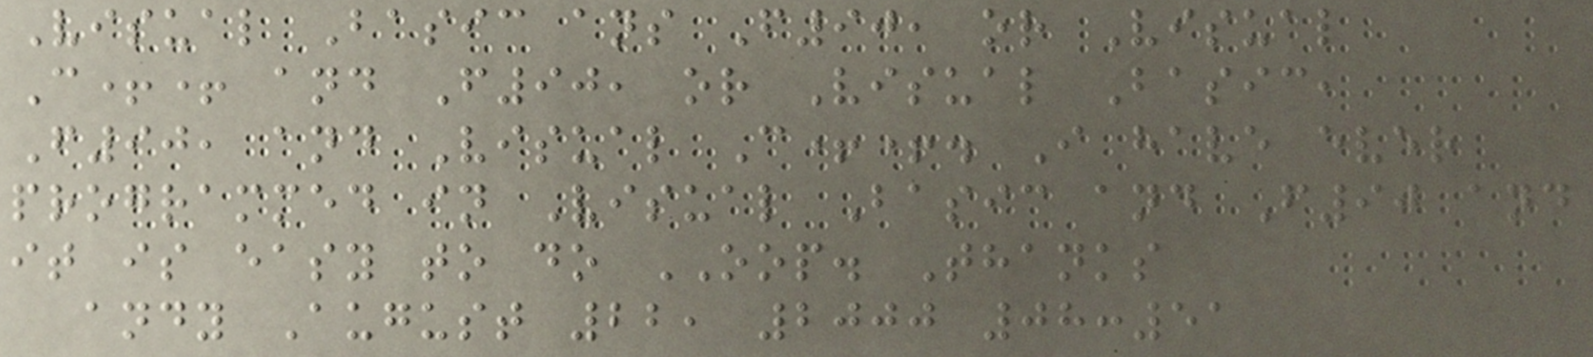Visual Basic ans F90, or Visual
C++ and F90, or Visual Basic,
F90, and Visual C++. I have ever
programmed in Visual Basic and F90 and
it is easy to do OOP. Thanks
andy August 22, 2000 08:51
